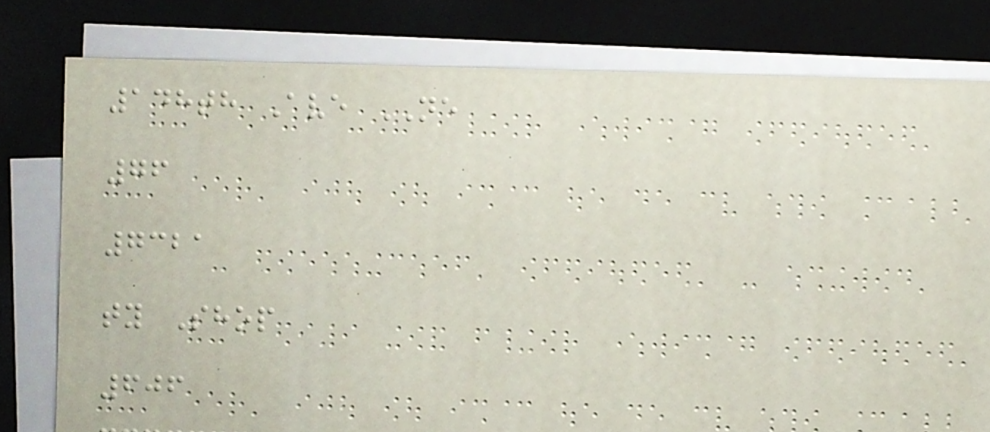148th Ave NE
76
7321
ty Shop
606
